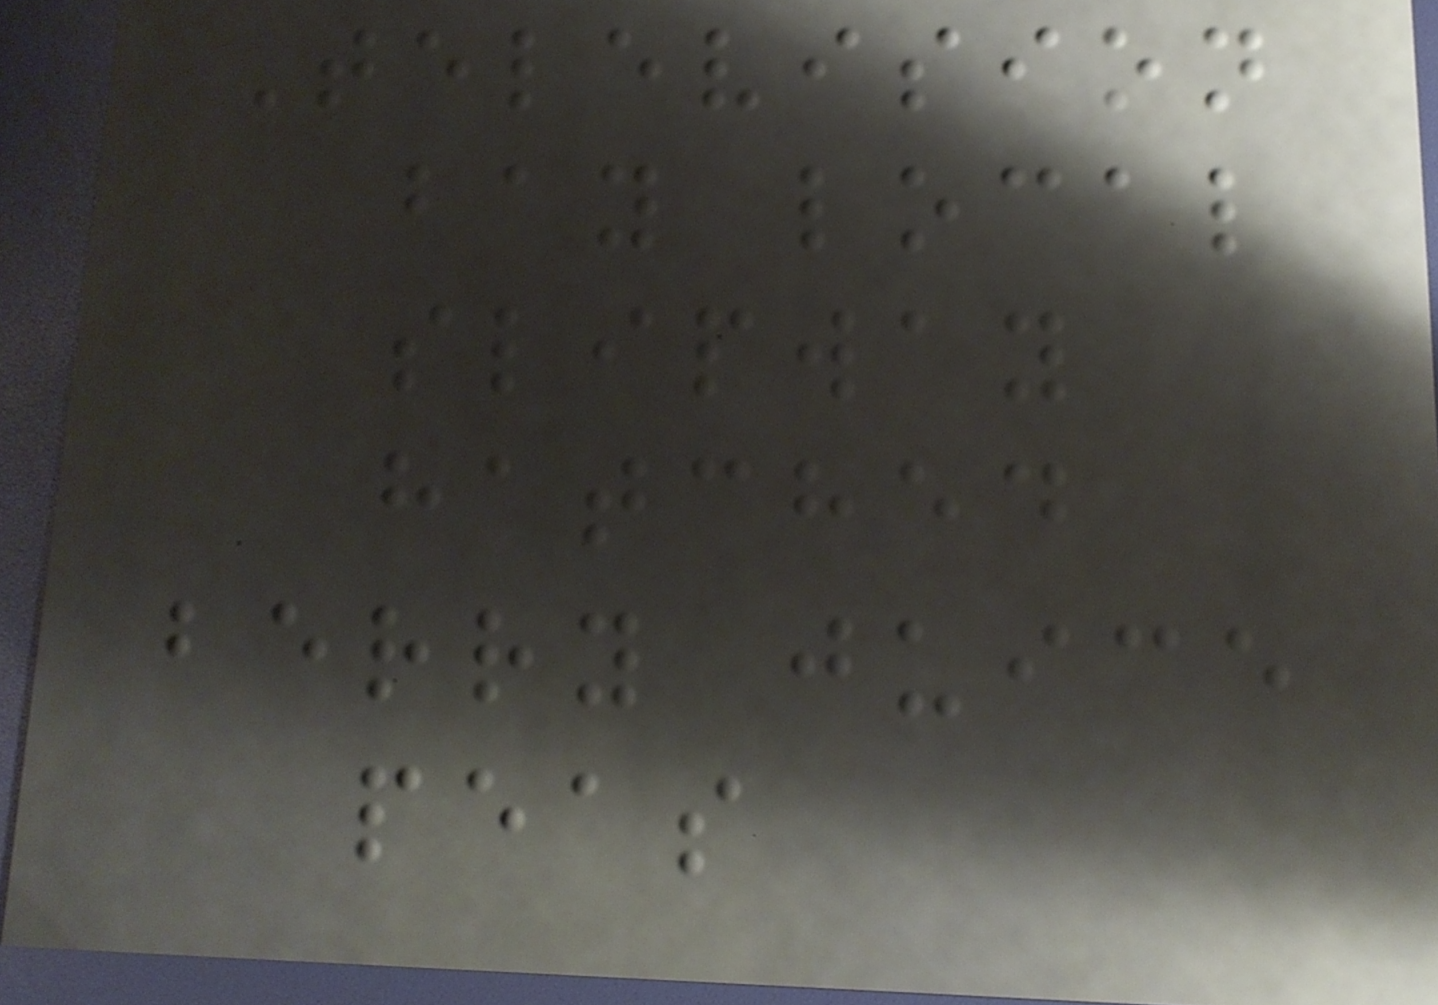Television
bay local
slipway
hatched
berry juice
peas
